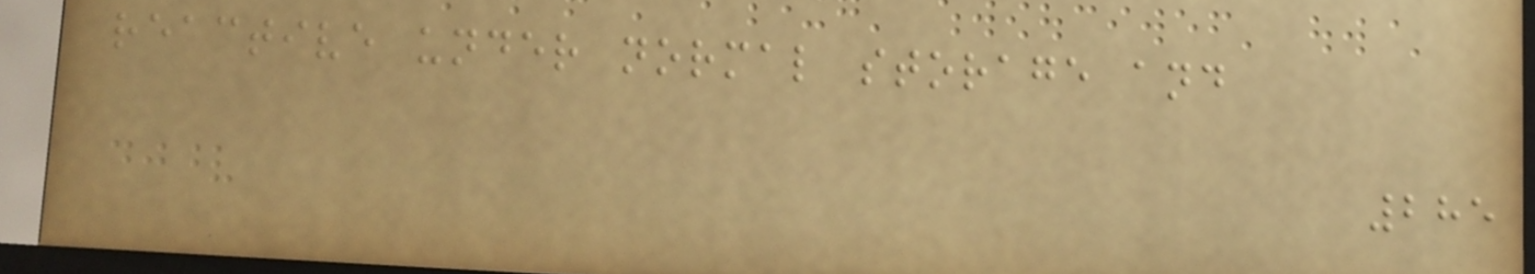reactive under normal storage and
285
